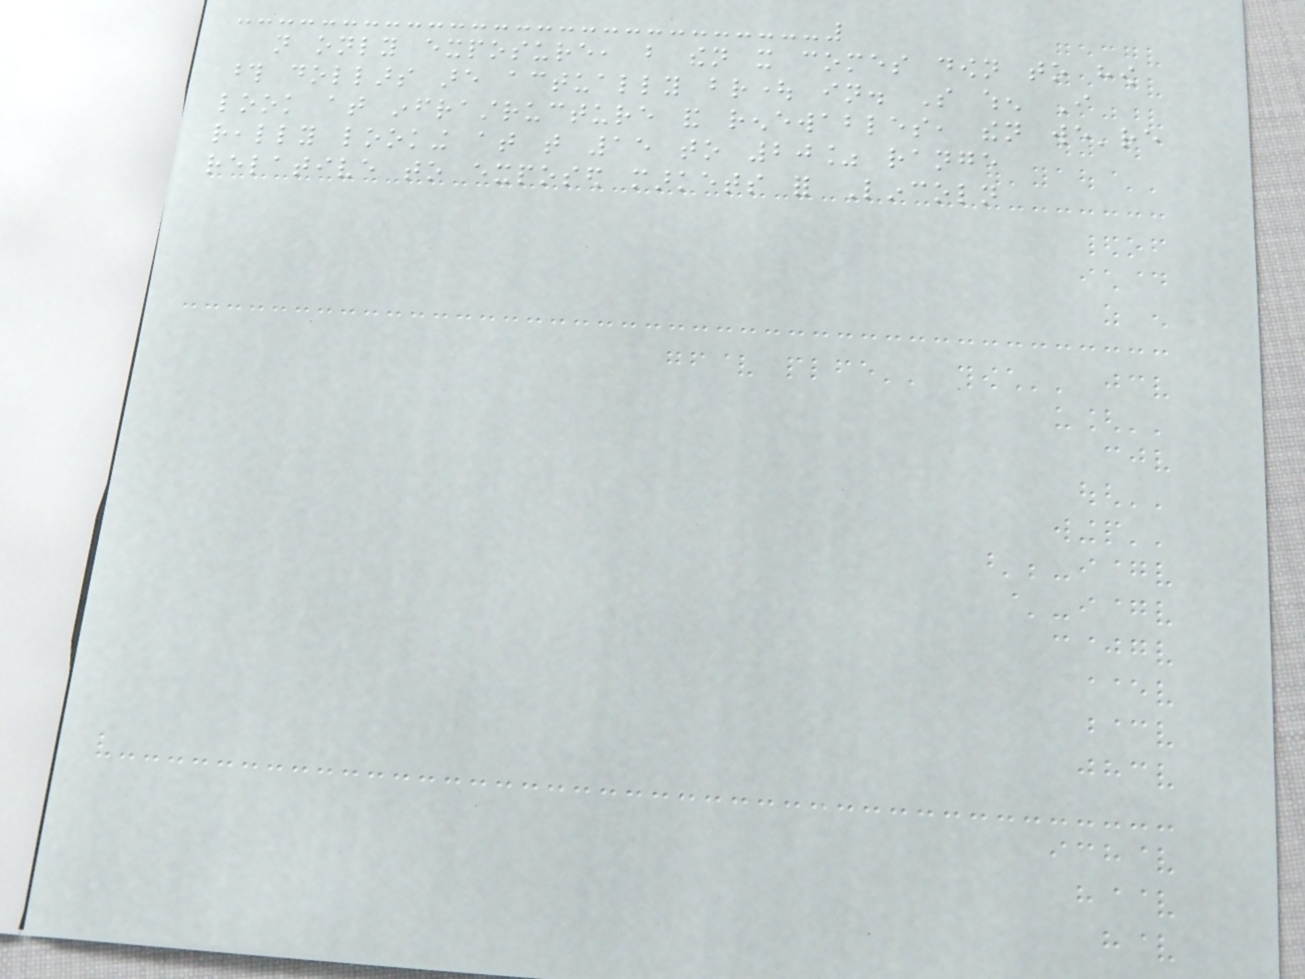not only exposure, but then it comes down to how
those dollars are actually brought in. So when I
look at infrastructure and renewables, then we're
really looking at that 15 to 20% range
relative to exposed markets for Lincoln
